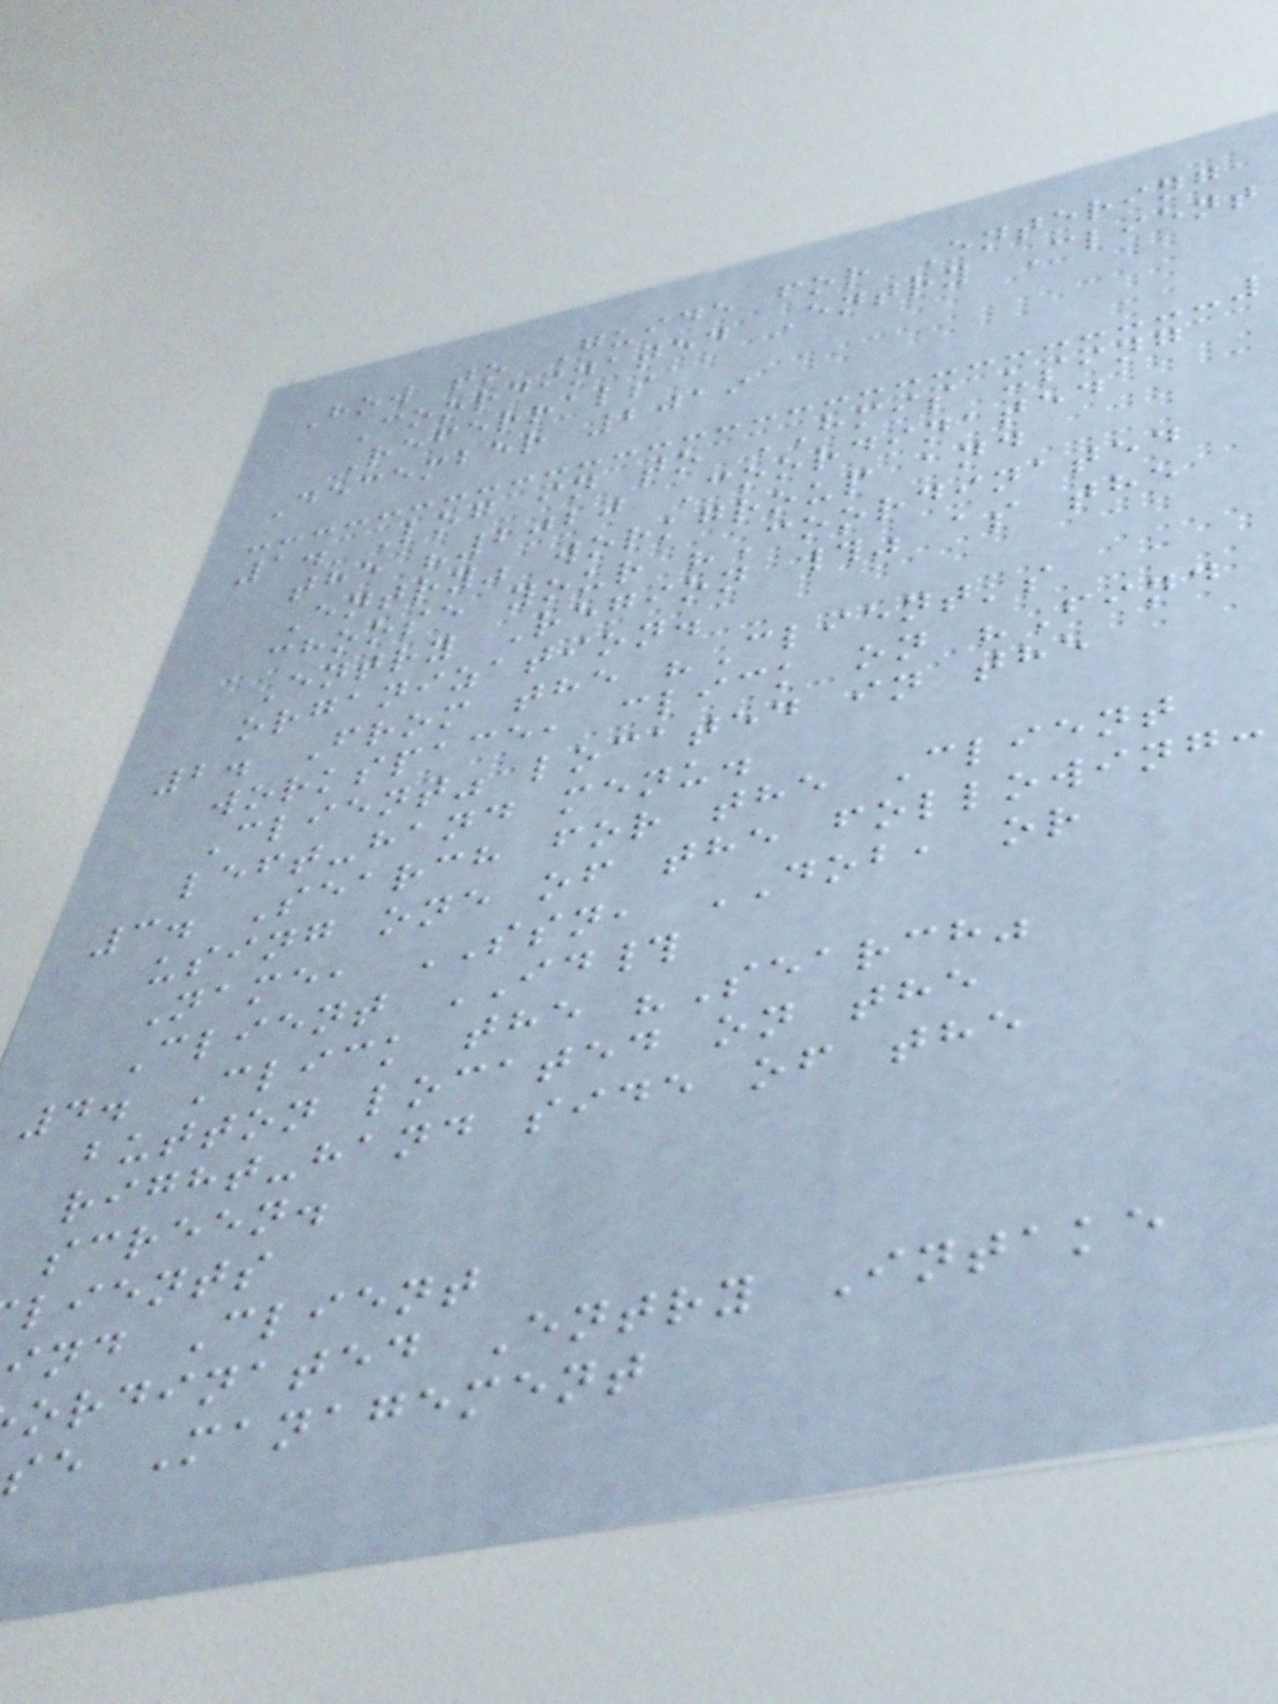How to Guide for Entering
Coordinated Entry Client
Referrals
December 2019
1. Log in to HMIS using
the "2020 Coordinated
Entry" workgroup and
choose your "Coordinated
Entry Region #" as the
organization.
2. From the "Client's
workspace, click on "Find
Client" located in the
left-hand menu.
3. Search for the Client
using one of the following:
Name, SSN, DOB, or
Client ID#
4. Click the "Search"
button located on the
right-hand side of the
screen.
lients
ind Client
ordinated Entry Intake
se Management
